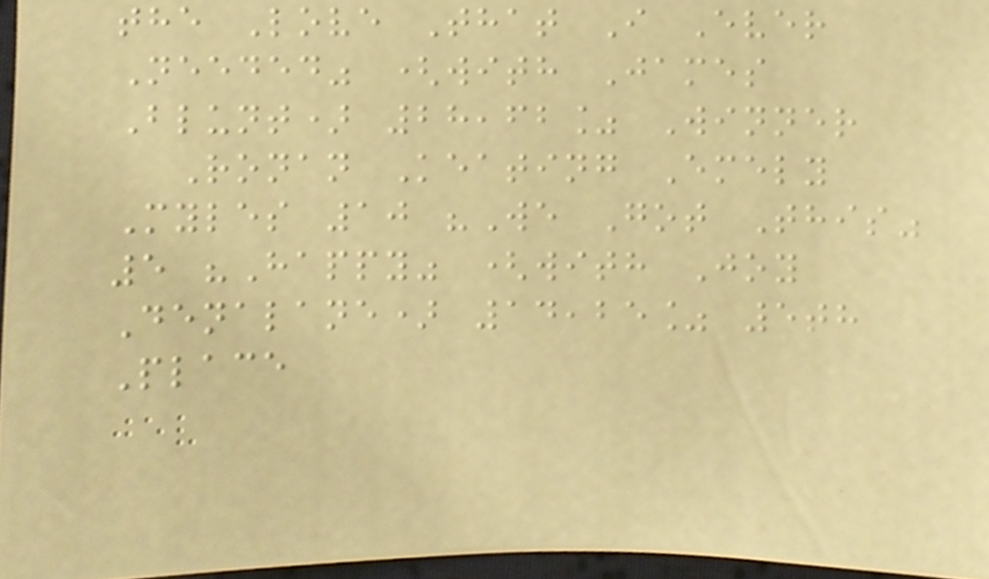the Love That I Ever
Needed" (with James
Blunt) 28,62% Winner
Ronan Keating Emely
Myles 10 "We Got This"
5 "Happy" (with Joy
Denalane) 14,25% 5th
Place
